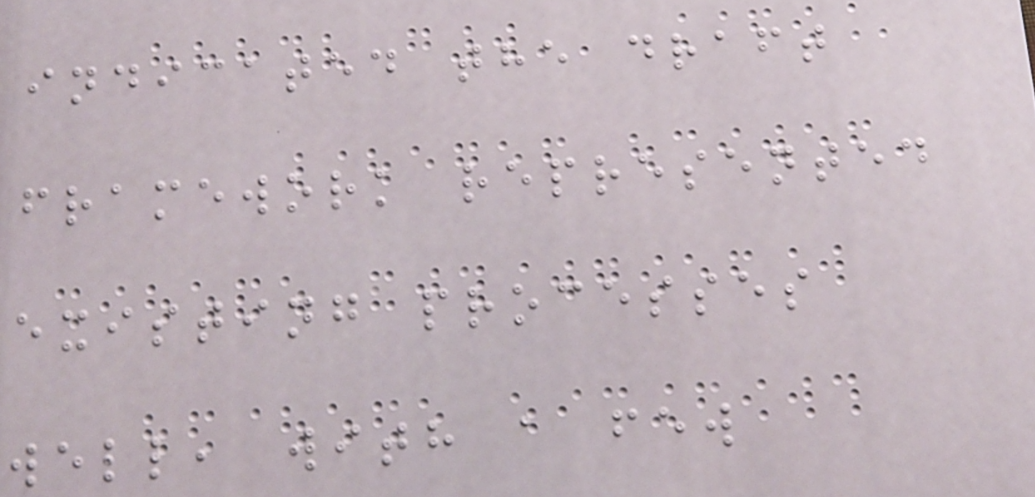indicated the draft
framework represented
existing processes
well, with a few
